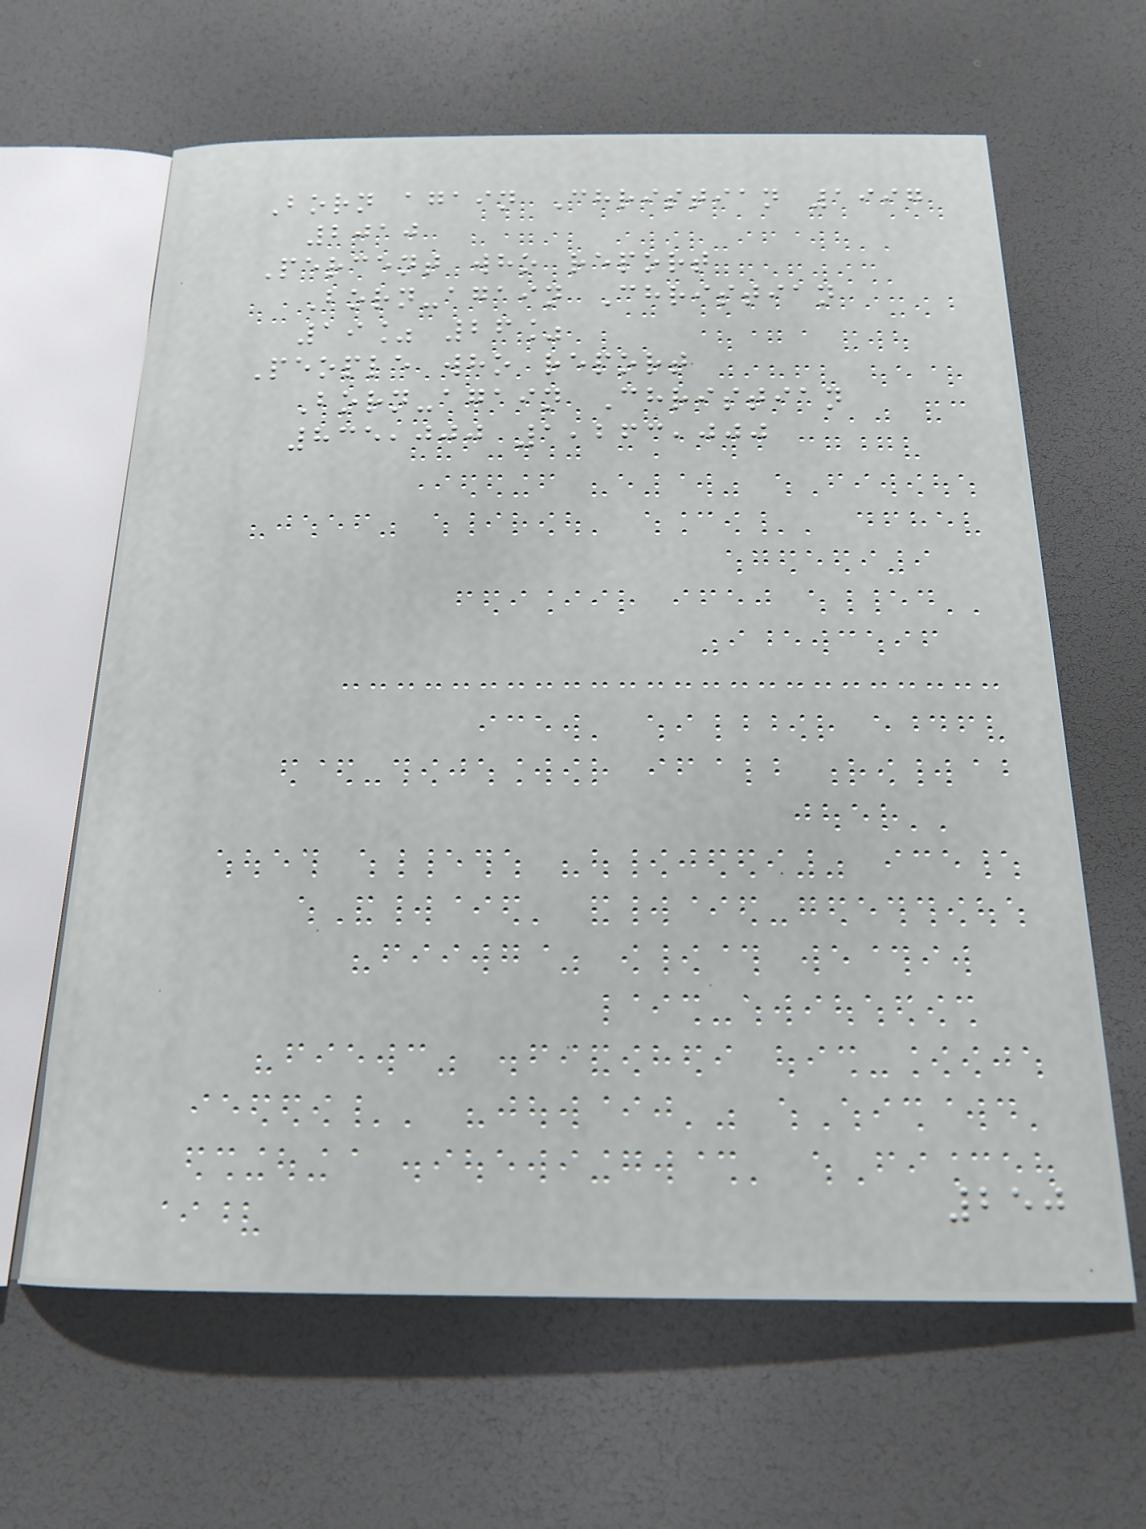Born again Christian 1997
2010
Percent who report
Born-again Christian
19% 26%
People who report
Born-again Christian
835,000 1,263,000
250
